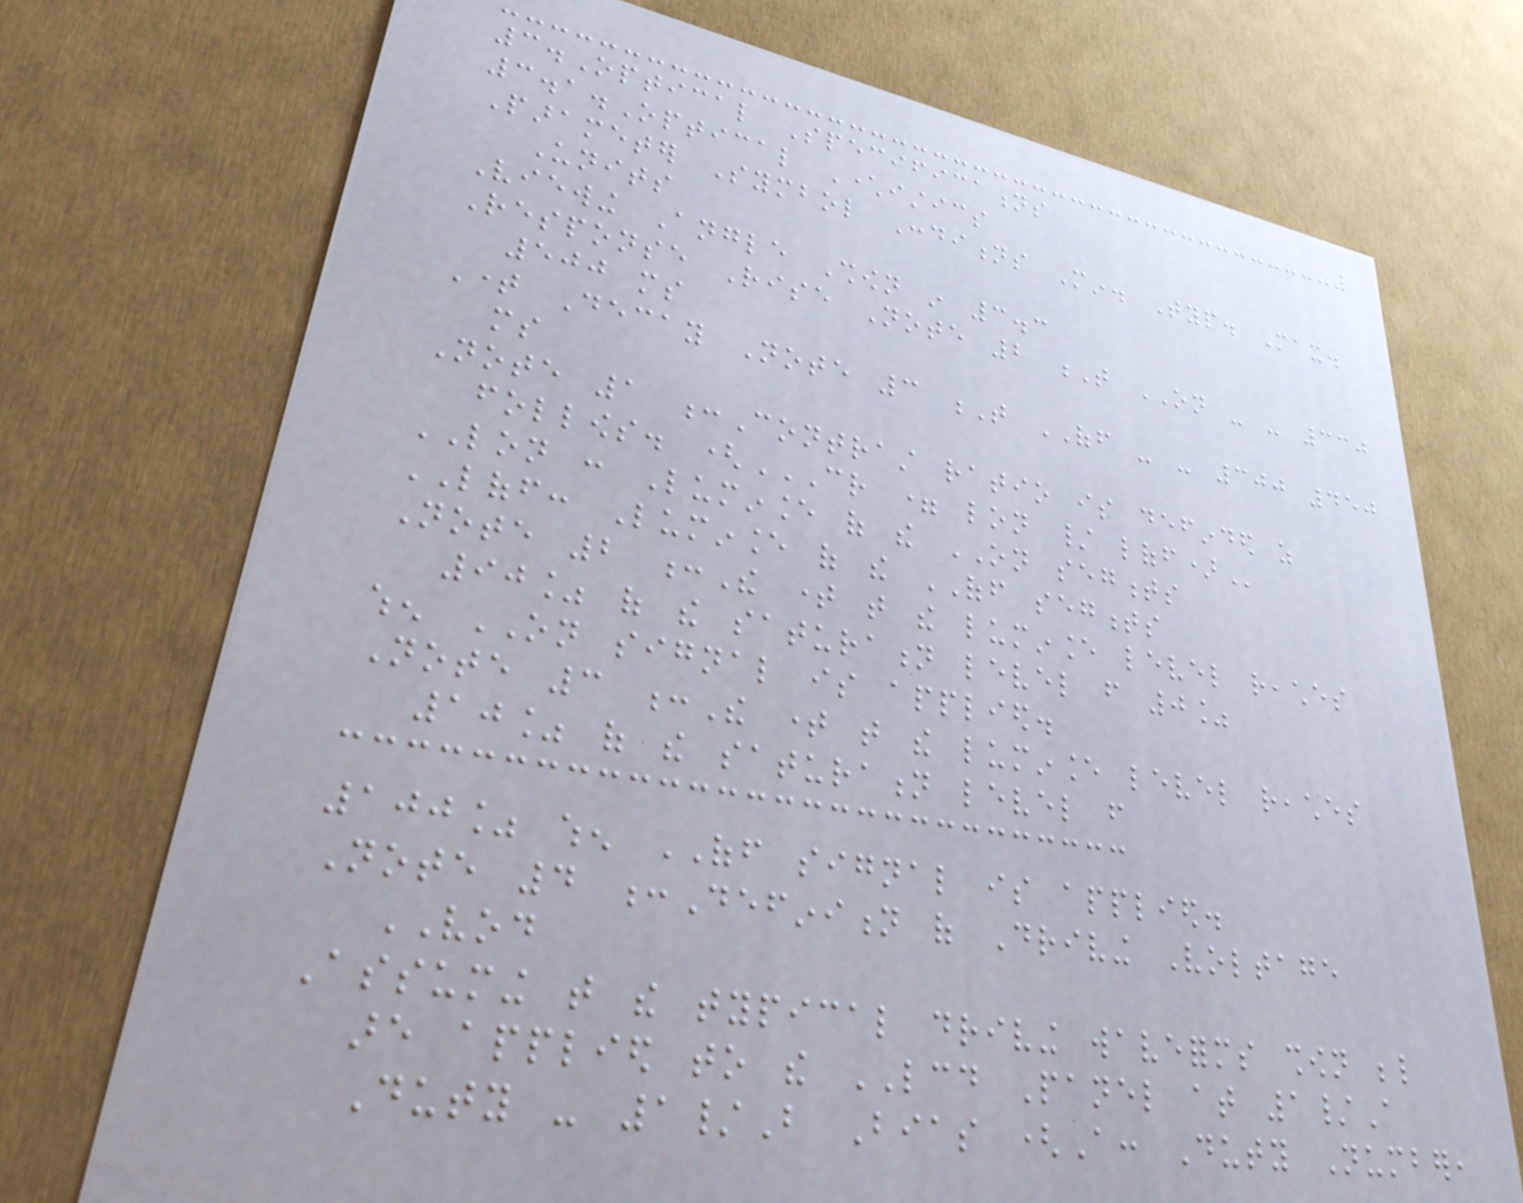3.Optical Specifications
3.1.Optical Characteristics
Parameter Symbol Conditions Min. Typ. Max.
Units
Viewing Angle Shown in 3.3
Response Rise Note 2 T ON - - 330
500 ms
Time Decay Note 3 T OFF - - 300 450
ms
Note 1 :Contrast ratio is definded as
follows. (CR = LON / LOFF)
LON : Luminance of the ON segments
LOFF: Luminance of the OFF segments
Note 2 :The time that the luminance level reaches
90% of the saturation level from 0%
when ON signal is applied.
Note 3 :The time that the luminance level reaches
10% of the saturation level from
100% when OFF signal is applied.
Note 4 :Definition of Driving Voltage
VOD
Assuming that the typical driving waveforms shown below
are applied to the LCD Panel at 1/A
Duty - 1/B Bias (A: Duty Number,
